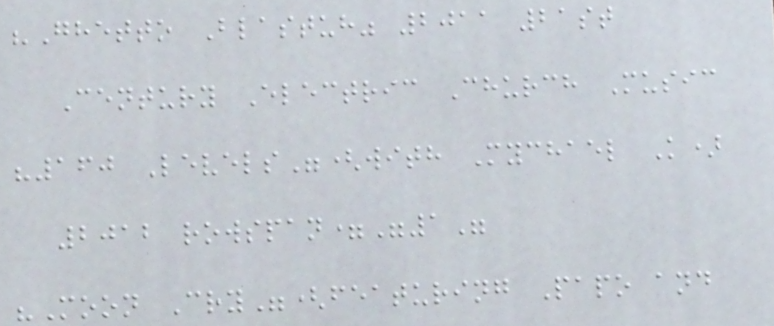"Ghetto Blastuh" 2011 21st
Century Electric Church Music
"160 Levels"(with Mychael K)
2012 rowspan="1"
"Moon Cry"(featuring Papo and
